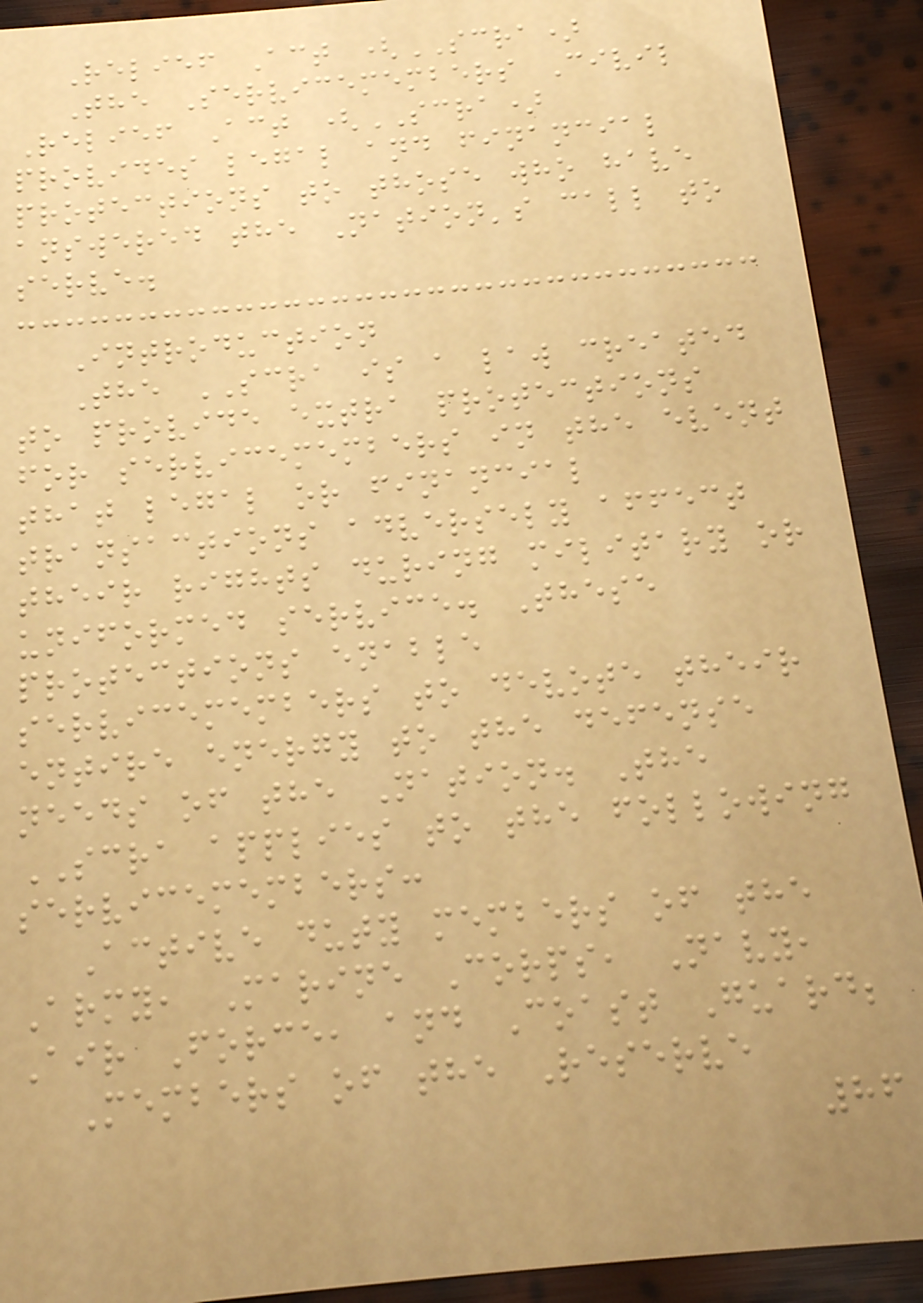Relief Act (SCRA)
The Servicemembers Civil
Relief Act (SCRA)
provides legal and financial
protections to those who have
answered the Nation's call to
serve.
Introduction
The SCRA is a law created
to provide extra protections
for servicemembers in the event
that legal or financial
transactions adversely affect
their rights during military or
uniformed service. These
protections enable
servicemembers to devote their
entire energy to the defense
needs of the Nation. The
SCRA applies to the following
servicemembers:
Active duty members of the
Army, Marine Corps, Navy,
Air Force, and Coast Guard;
Members of the Reserve
86
